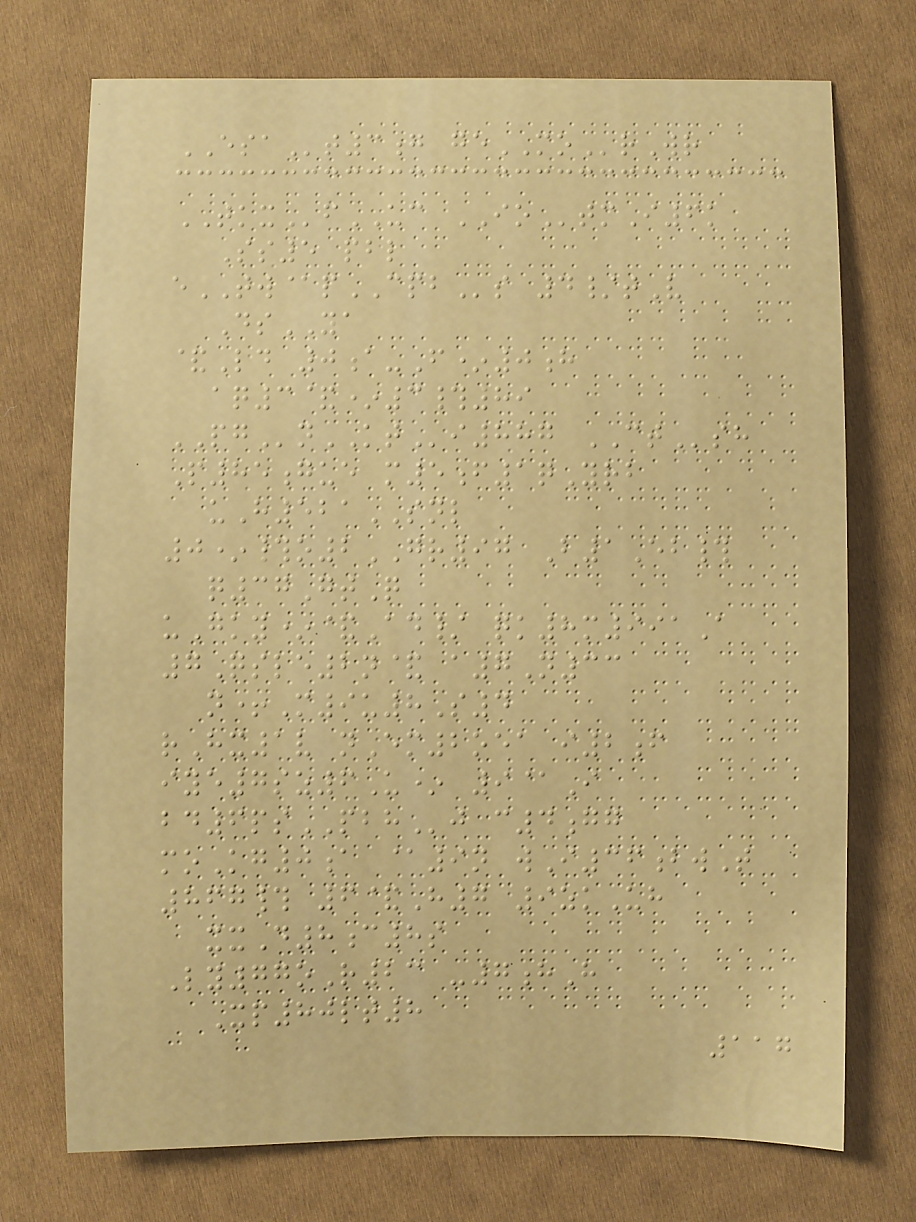ESAt3g geMOrWr
TKXfUC IOtmI6k
Ss5 pbl
eTW@pCPBs 4/tV
DsYA
&Ld 0a-F*0h
aq3&*3#89
PGnKTi887 CTsh
P85gue m5f1qYrb
uH521SNL
0*#o2GR97 B1Eb#
q37GtQ
uGky*&Ad/ qk8m991A
7Qsle2n& a7N33
n+M9u8S4
rHx1v nEm2oea i2f
iye7sz6U* 9@I
bd6psPBHj c4gg
moKg0a @9n wI36bwT
867# 6&H7 9zkUh
xxD8c8s
Ly77oR23 -7hH
Xp80lt8
117
